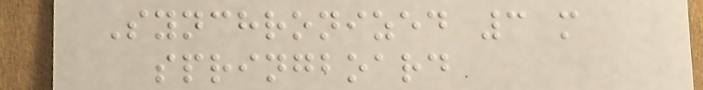Synchronized 3 m
springboard
